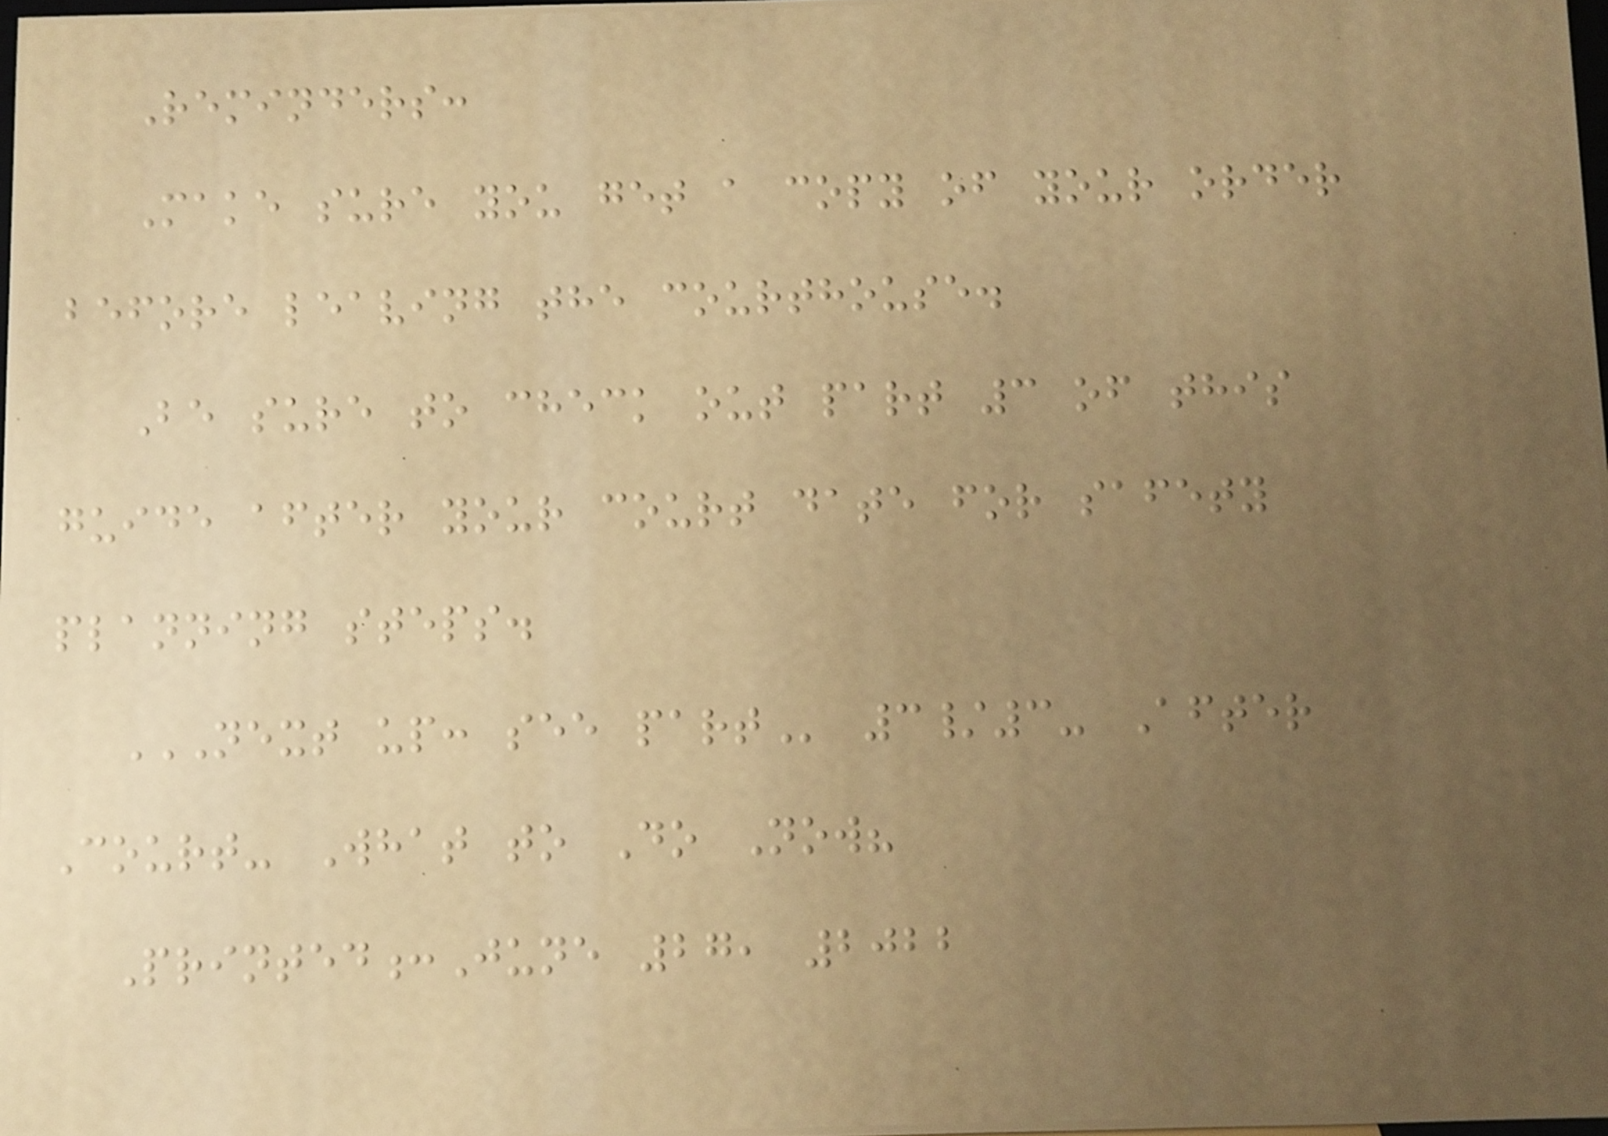Reminders:
Make sure you get a copy of your order
before leaving the courthouse.
Be sure to check out part 3 of this
guide after your court date for safety
planning steps.
NEXT UP: SEE PART 3/3- After
Court- What to Do Now?
Printed:June 27, 2022
